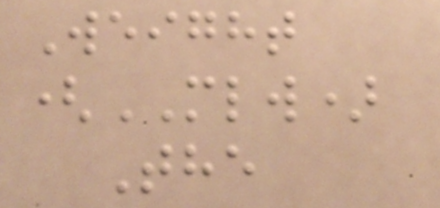Weight
(MLW)
The
